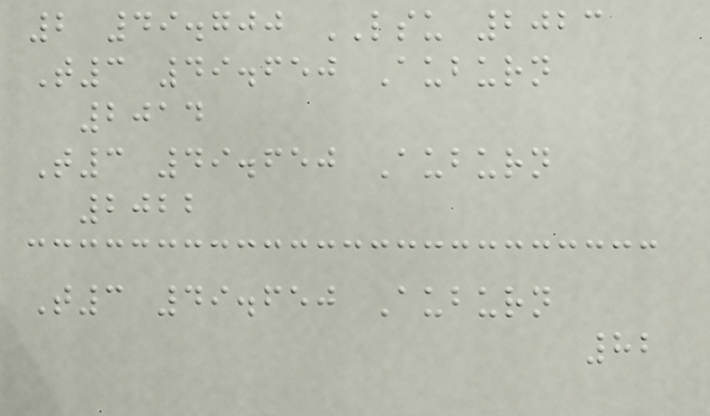2 49.700 LSU 2023
T3 49.650 Auburn
2014
T3 49.650 Auburn
2022
T3 49.650 Auburn
82
